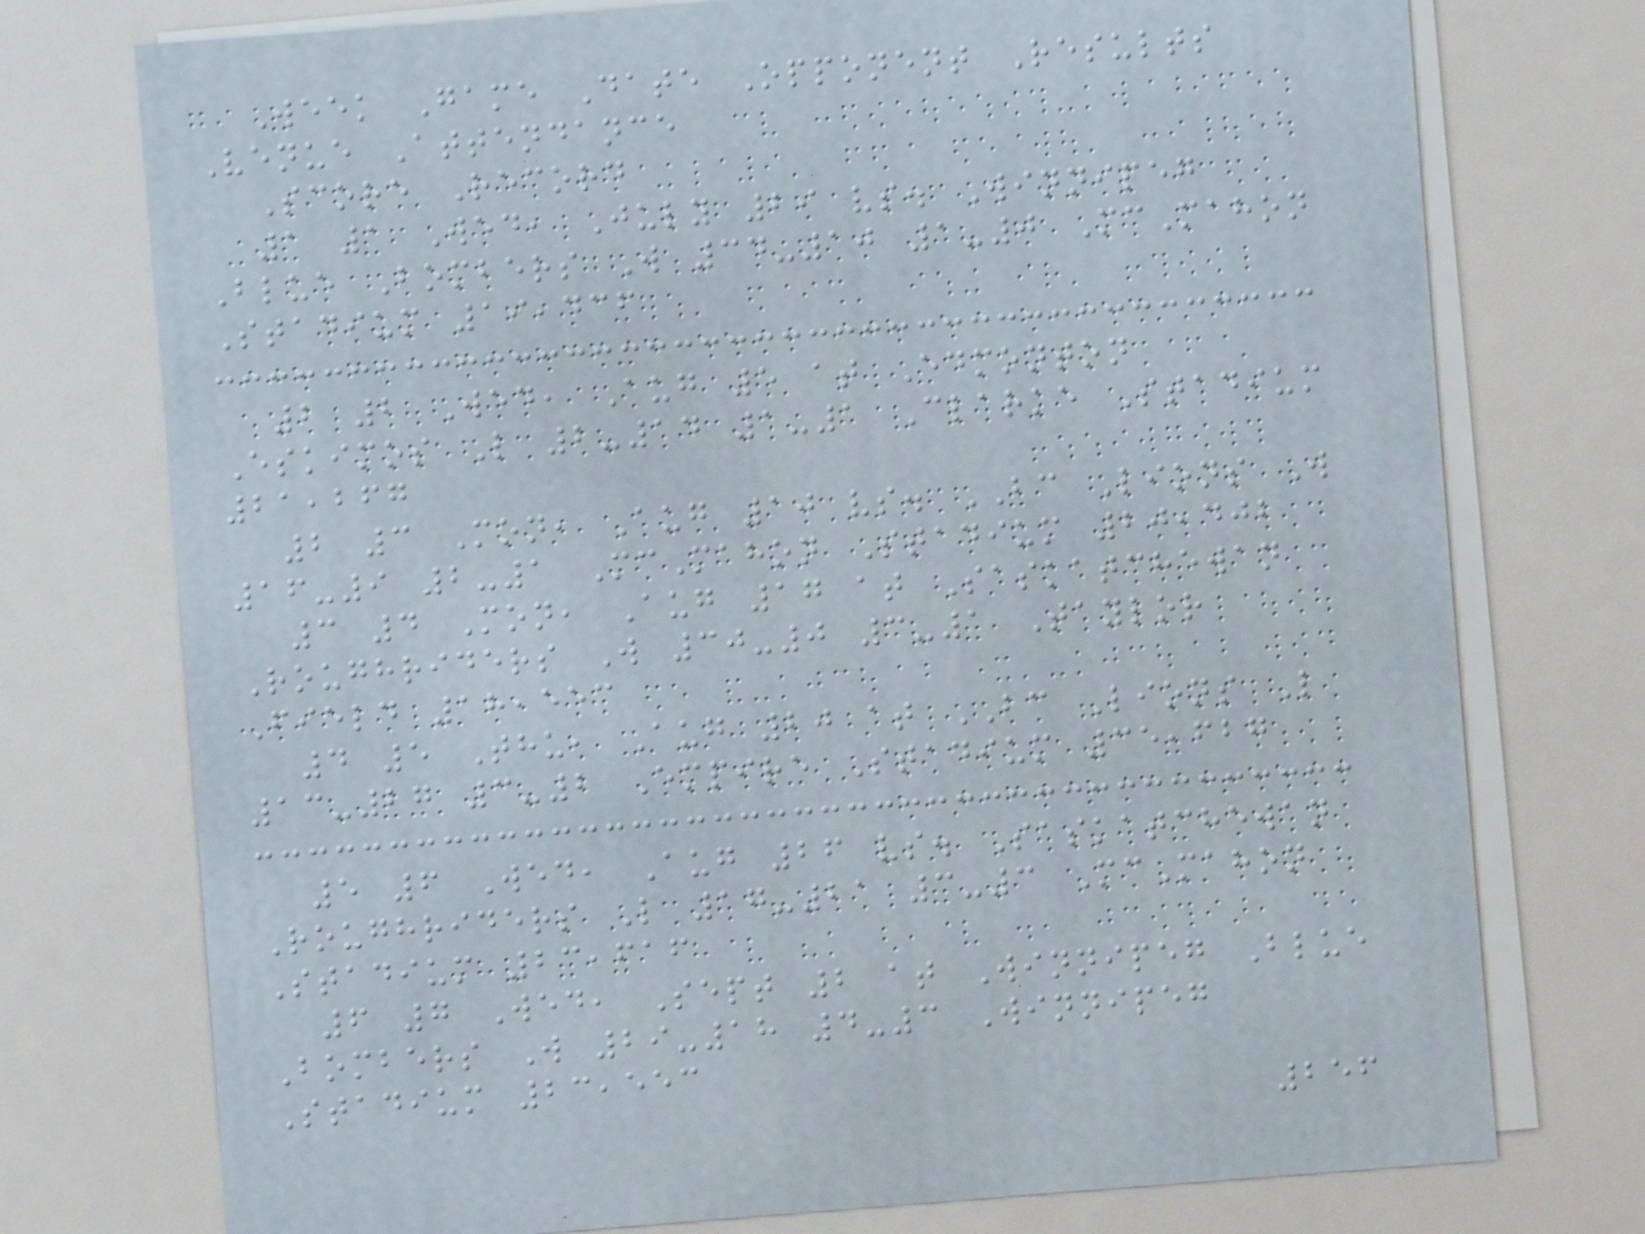Week Game Date Opponent Results
Venue Attendance
Score Record
1 1 Wed, July 29 vs. Winnipeg
Blue Bombers W 34-10 1-0 McMahon
Stadium 19,436
2 2 Wed, Aug 5 at Edmonton
Eskimos L 2-14 1-1 Clarke Stadium
21,267
2 3 Mon, Aug 10 vs. BC Lions W
16-9 2-1 McMahon Stadium 20,402
3 4 Mon, Aug 17 at Saskatchewan
Roughriders W 30-0 3-1 Taylor
Field 18,553
4 5 Thu, Aug 20 at BC Lions L
13-27 3-2 Empire Stadium 35,627
5 6 Wed, Aug 26 vs. Saskatchewan
Roughriders L 17-21 3-3 McMahon
Stadium 23,616
6 7 Wed, Sept 2 at Winnipeg Blue
Bombers W 29-18 4-3 Winnipeg
Stadium 23,553
256
